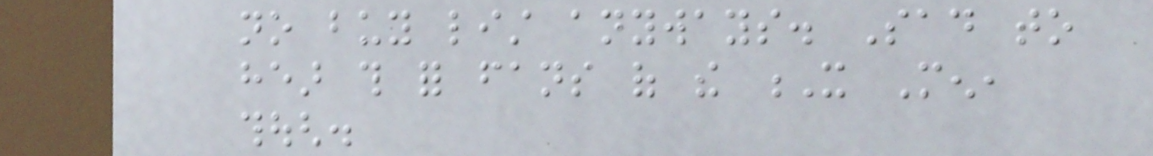no buy list anyways. Sad to
hear this for fans of the X Men,
though.
